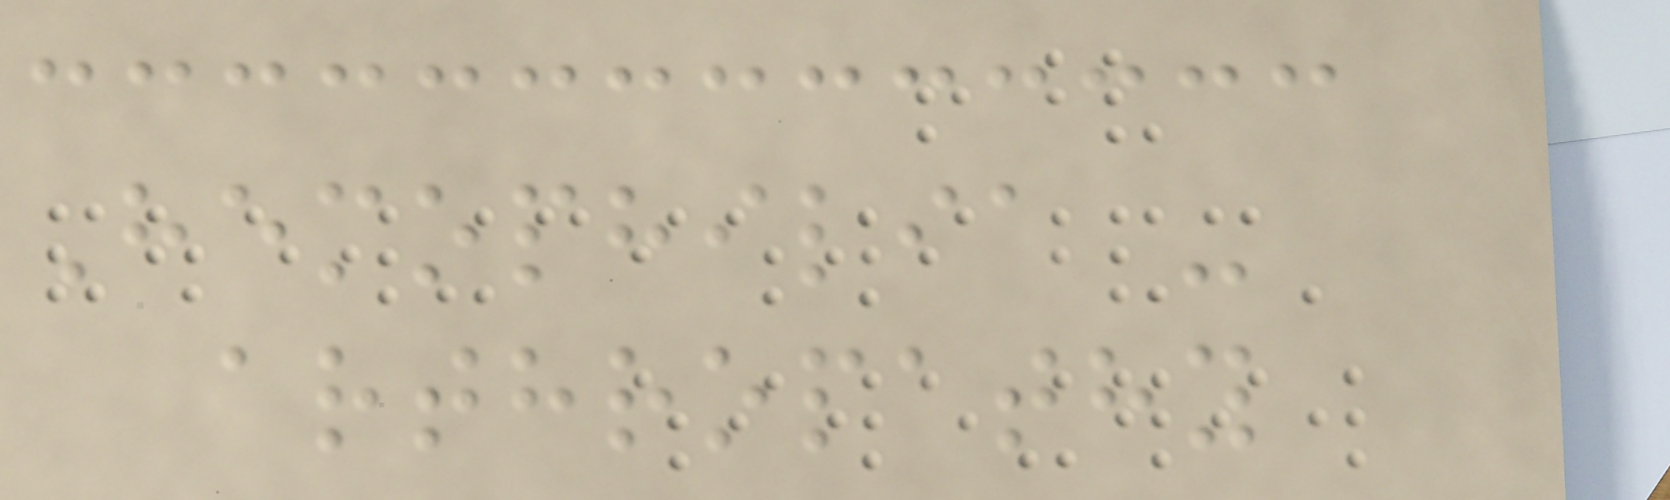Hemophilia -
arthropathy
